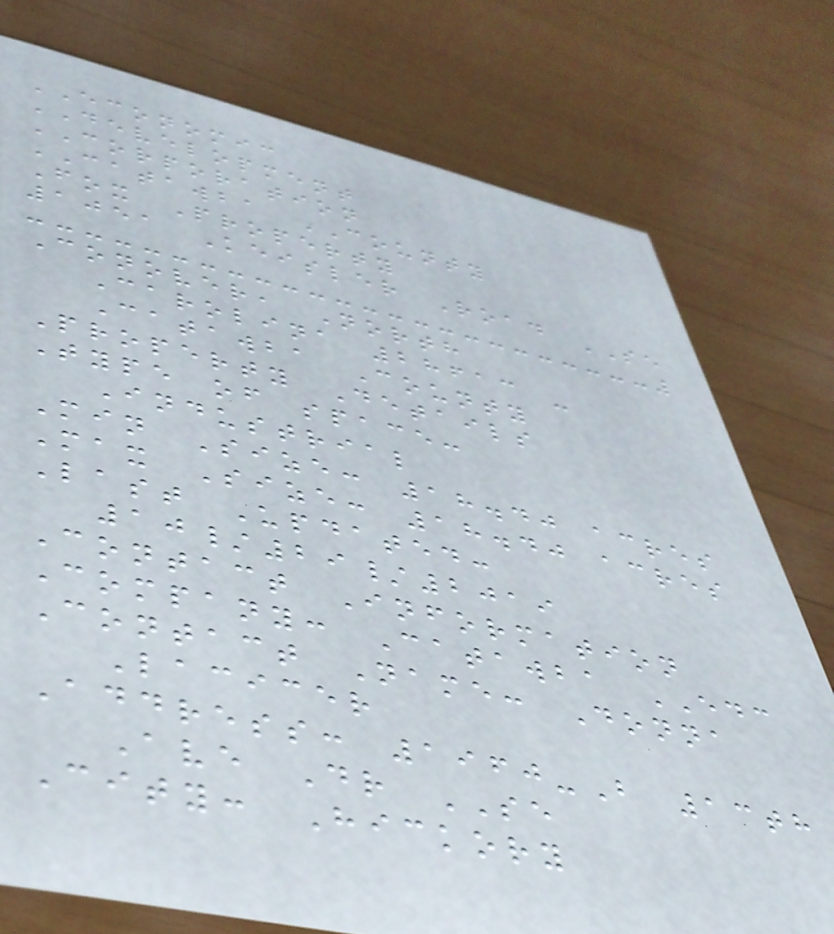ECONOMIC
DEVELOPMENT
CORPORATION
CATAWBA COUNTY
Fox Property
1051 Keisler Road SE
Conover, North
Carolina 28613 -
Catawba County
Property Details
Type of space:
Industrial
Min Size: 18.40 acres
Max Size: 18.40 acres
Last Updated:
10/29/2019
Contact Information
Company: Catawba EDC
Contact Name: Donna
Lacicer
Address: 1960-B 13th
Ave Dr SE
City: Hickory
